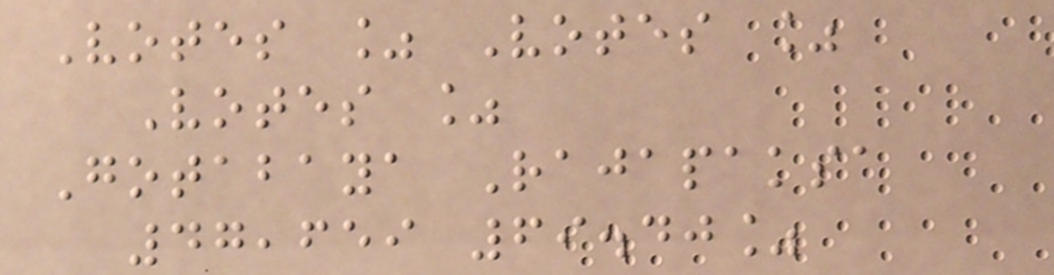Votes % Votes %
Votes %
Gotabaya Rajapaksa
47,659 69.40%
